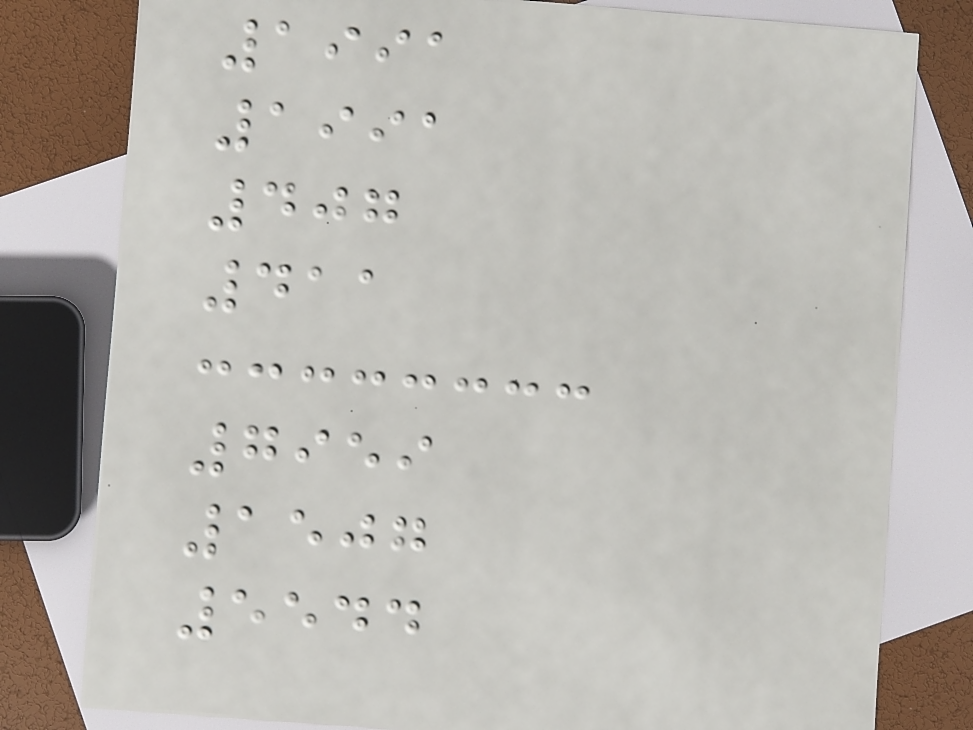1991
1991
407
411
7959
1507
5544
